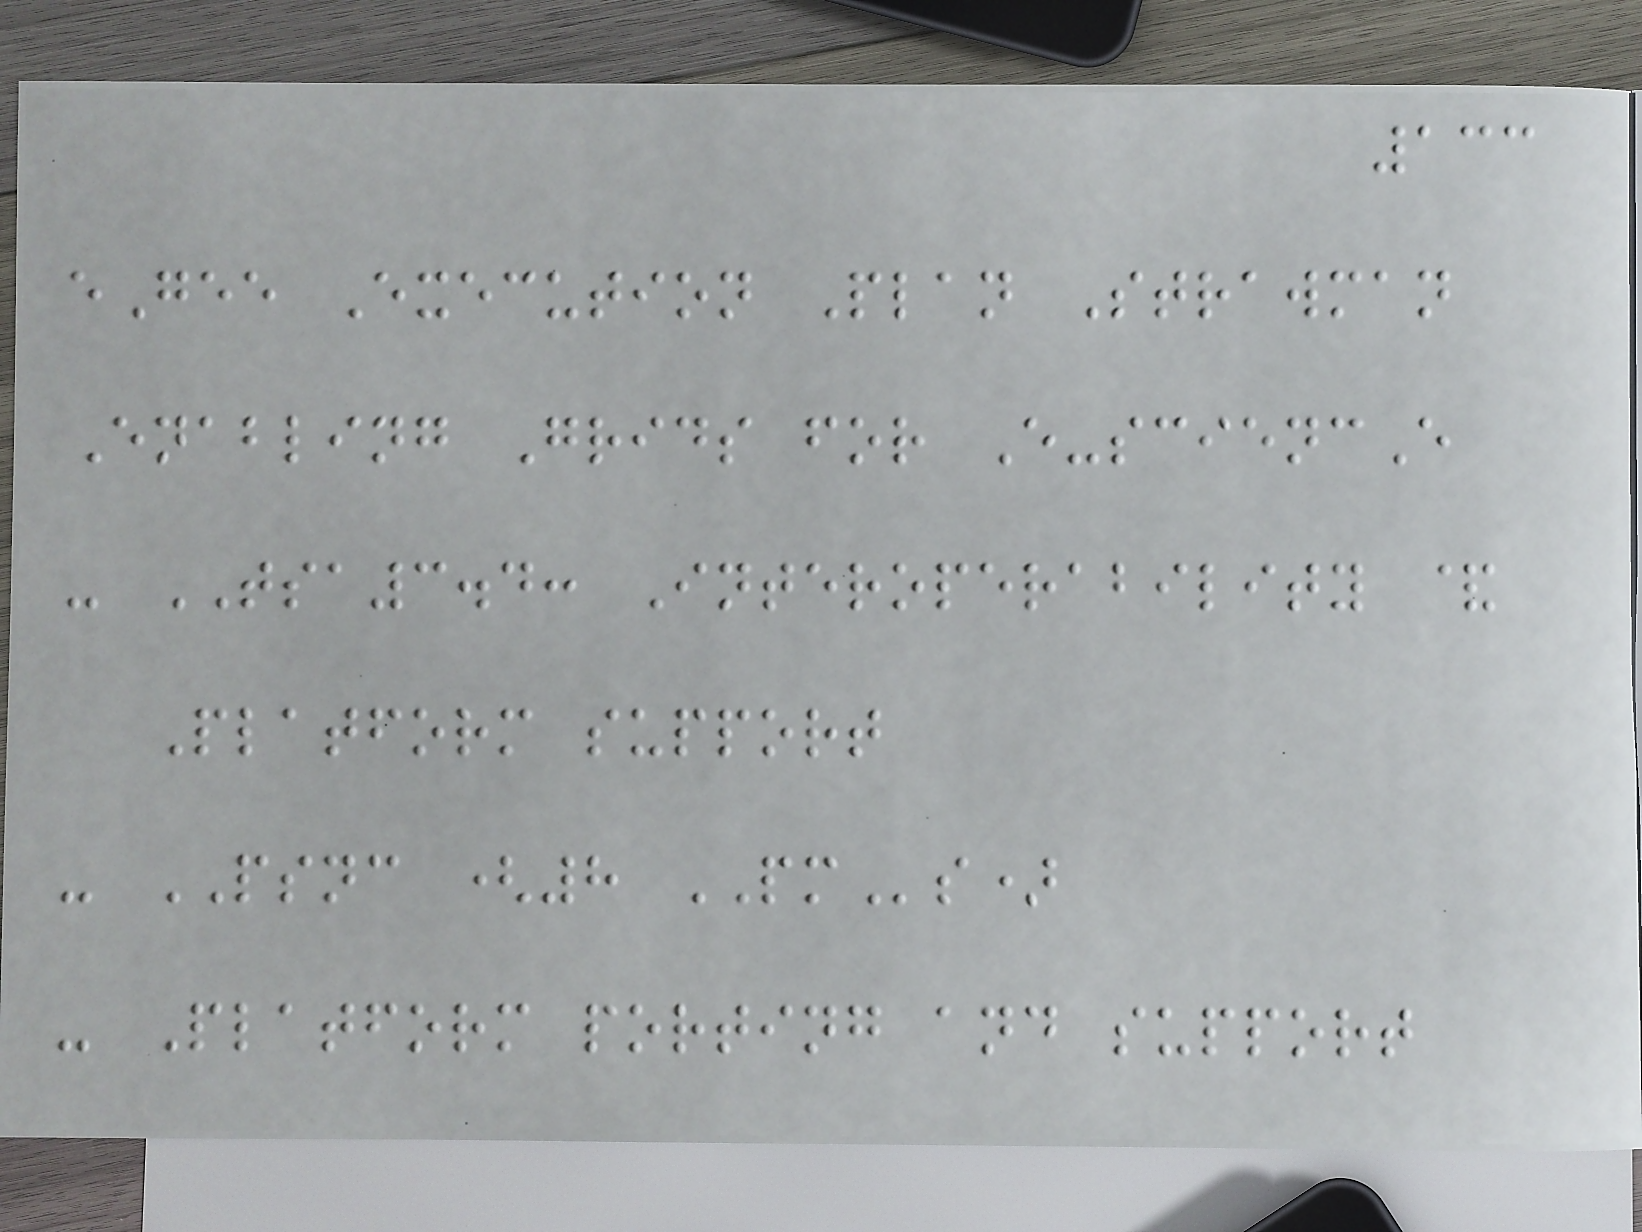133
eGee Execution Plan Strawman
Enabling Grids for E-sciencE
- TSA3.4: Interoperability &
Platform support
- PSNC (8 PMs)
- Platform porting and support
